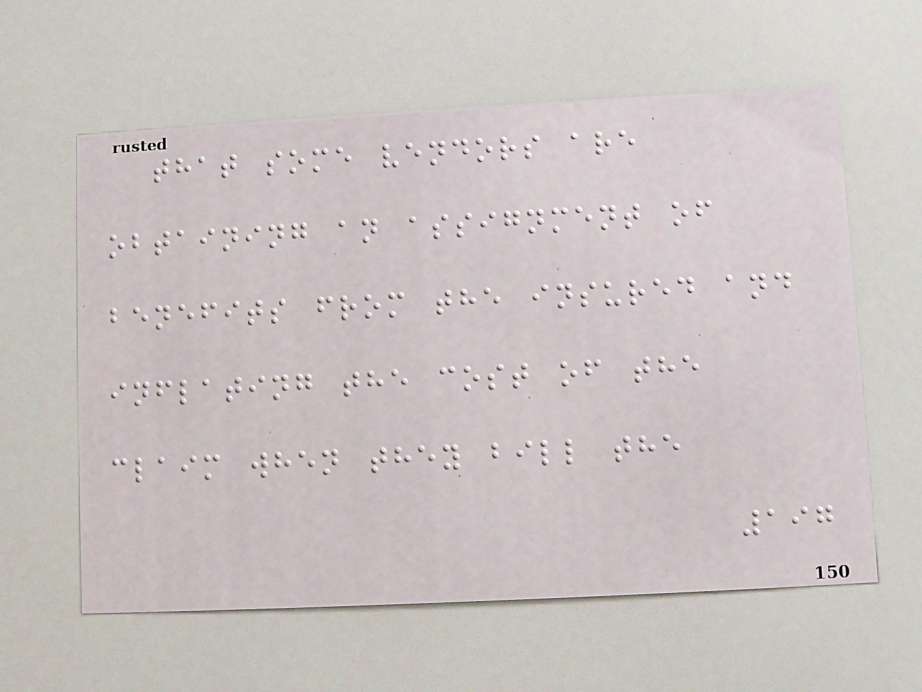that some vendors are
obtaining an assignment of
benefits from the insured and
inflating the cost of the
claim when they bill the
197
